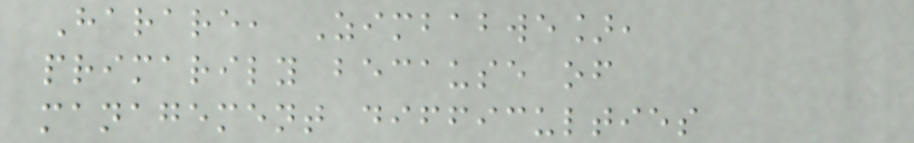Harare, Zimbabwe],
primarily because of
management difficulties
